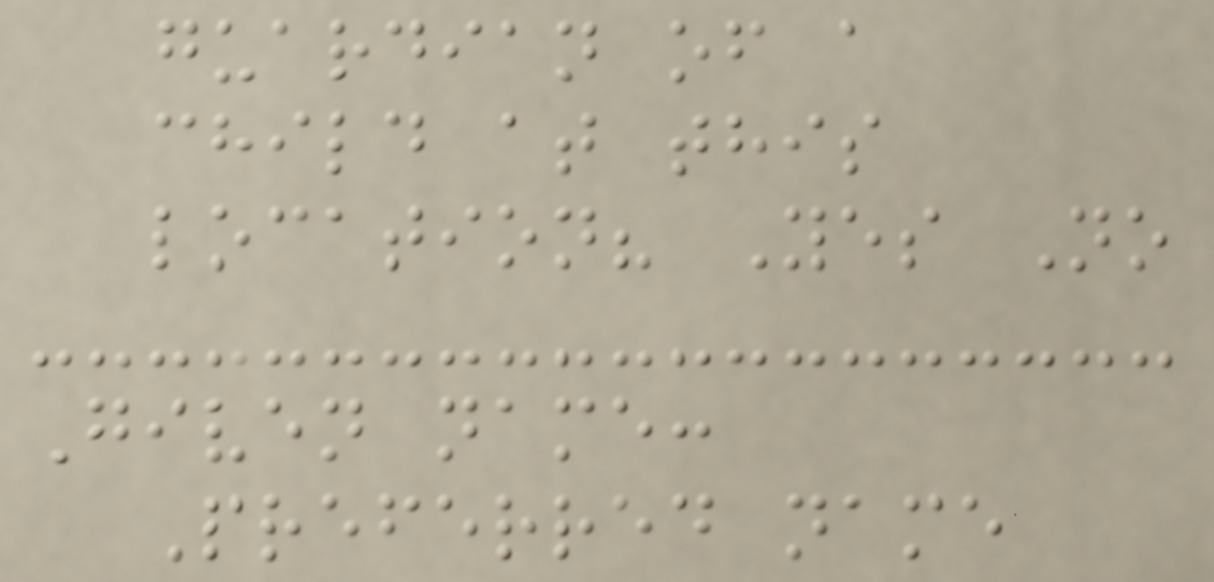guardian of a
child at this
location? Yes No
Given name:
Preferred name
